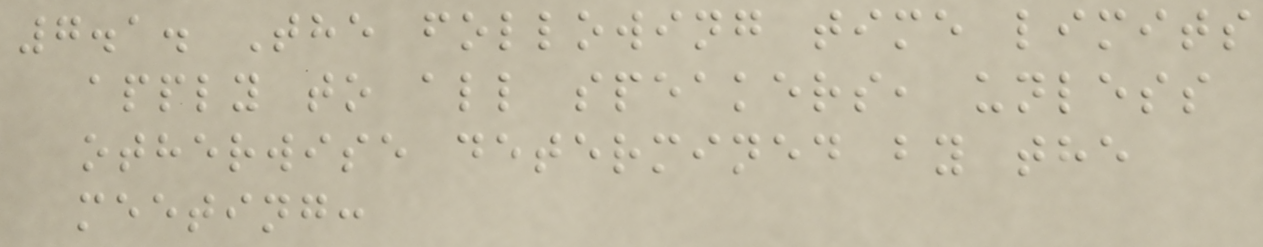7.1. The following time limits
apply to all speakers, unless
otherwise determined by the
meeting:
